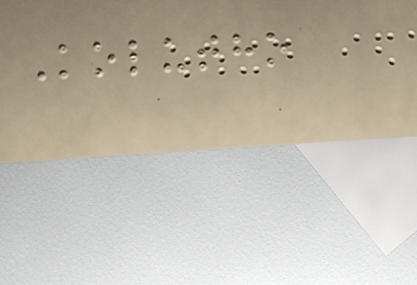Kolutho
